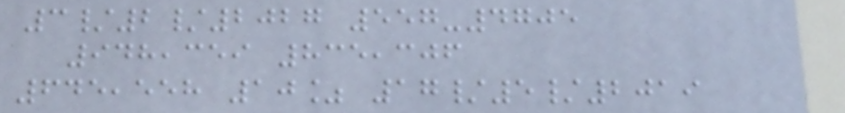3/2/2027 557-4705
948,359 835,306
645,558 10% 17/5/2019
